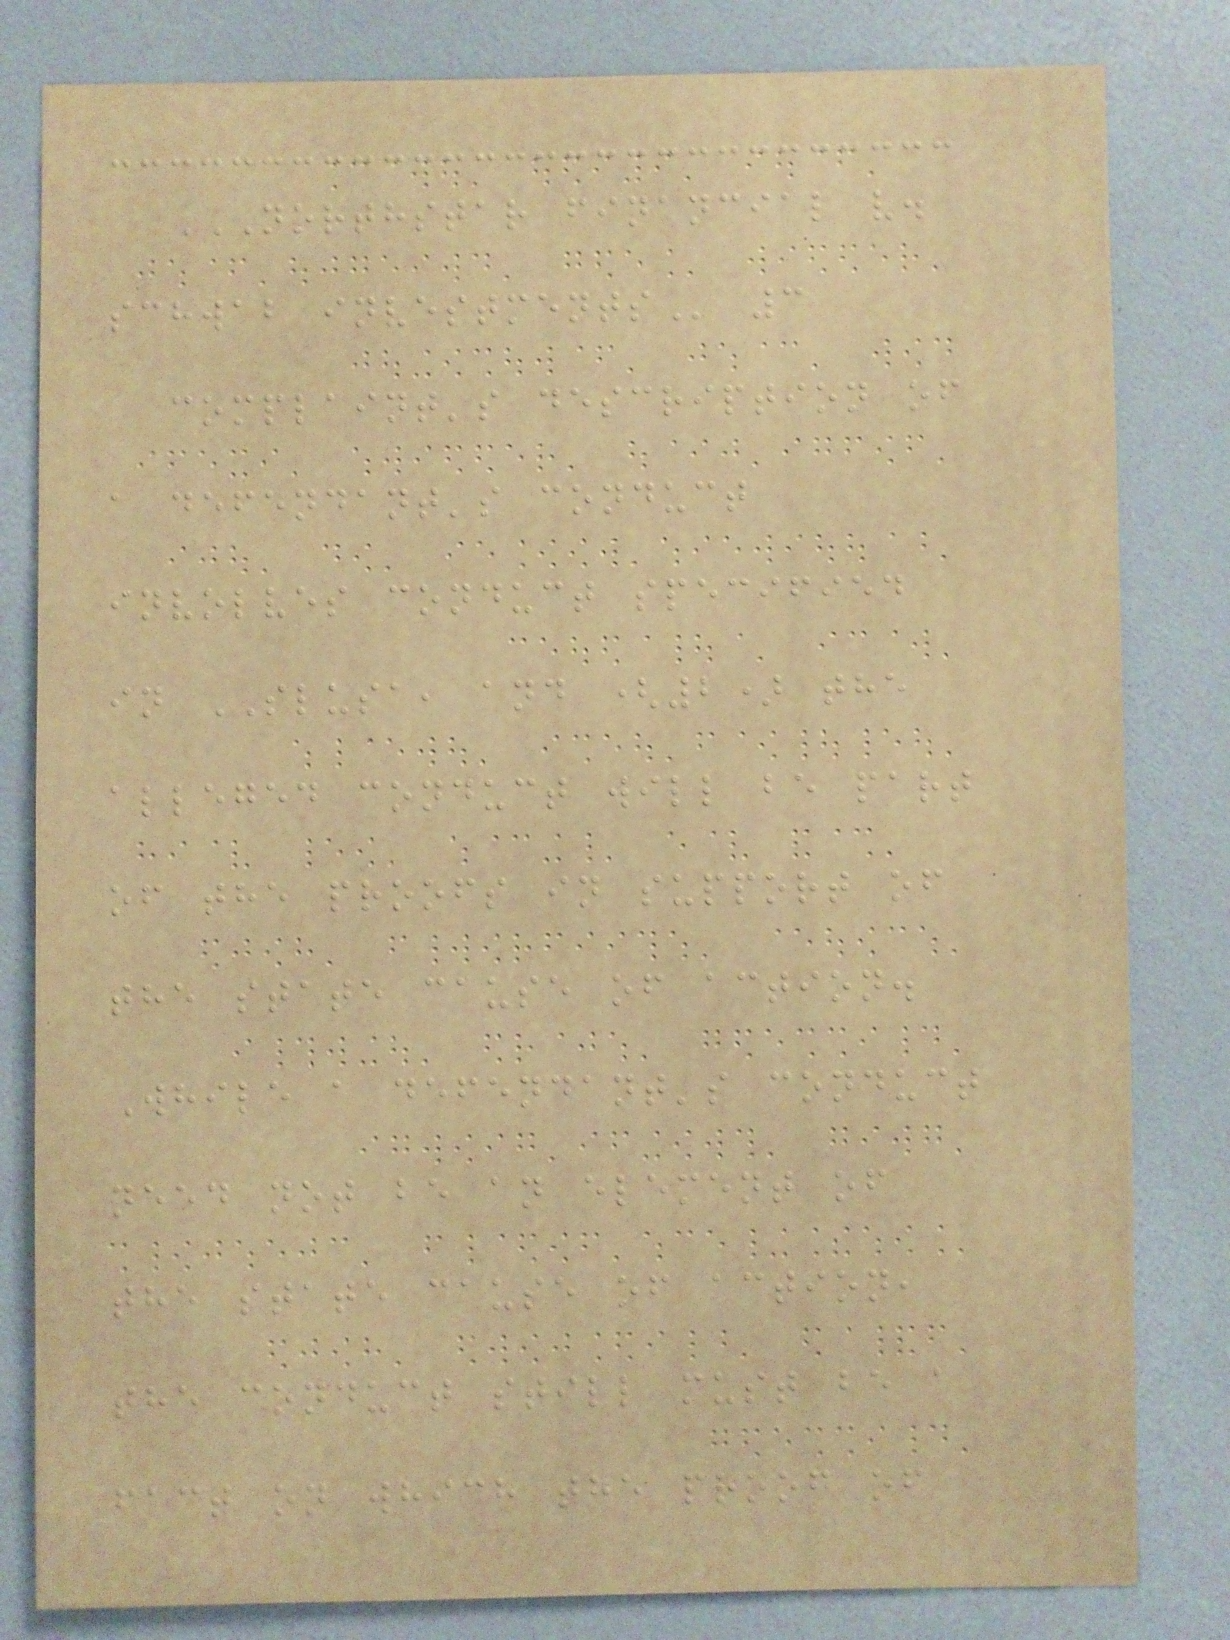NORTHSTAR FINANCIAL V.
SCHWAB INVESTMENTS 3
complaint's description of
a defendant's conduct
involves conduct specified
in SLUSA, and (2) the
alleged conduct will be part
of the proofs in support of
the state cause of action.
While a defendant's conduct
need not be an element of
the state cause of action,
the conduct still must be a
fact on which the proof of
